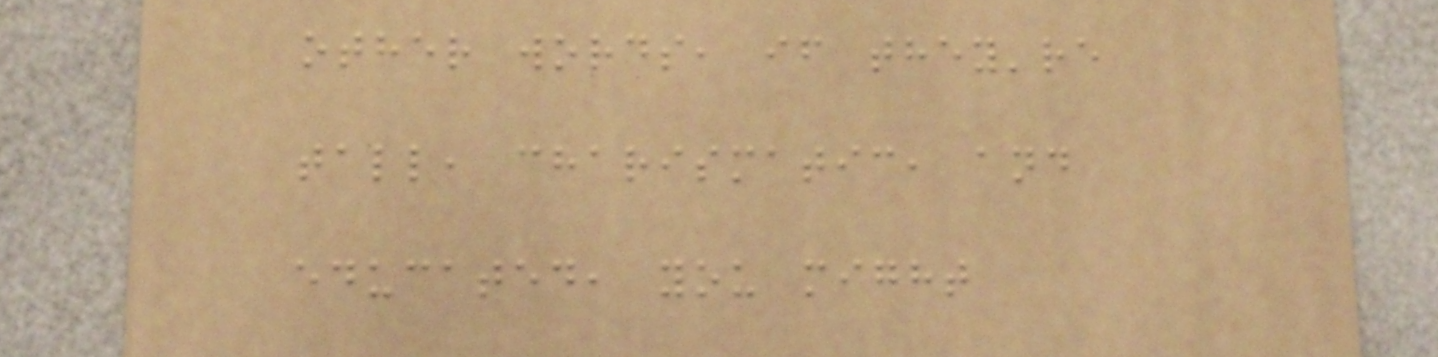other words, if they're
tall, charismatic, and
educated, you might
